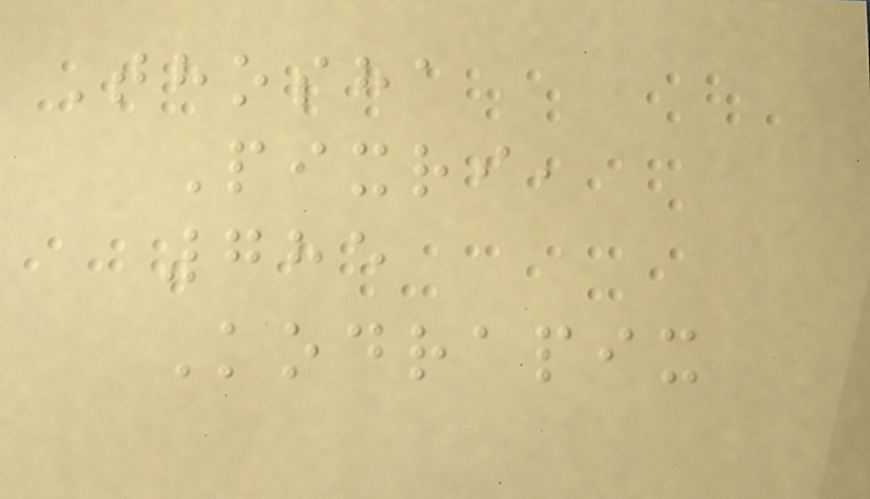Thosha
Pixri,
785
Kodrapix
